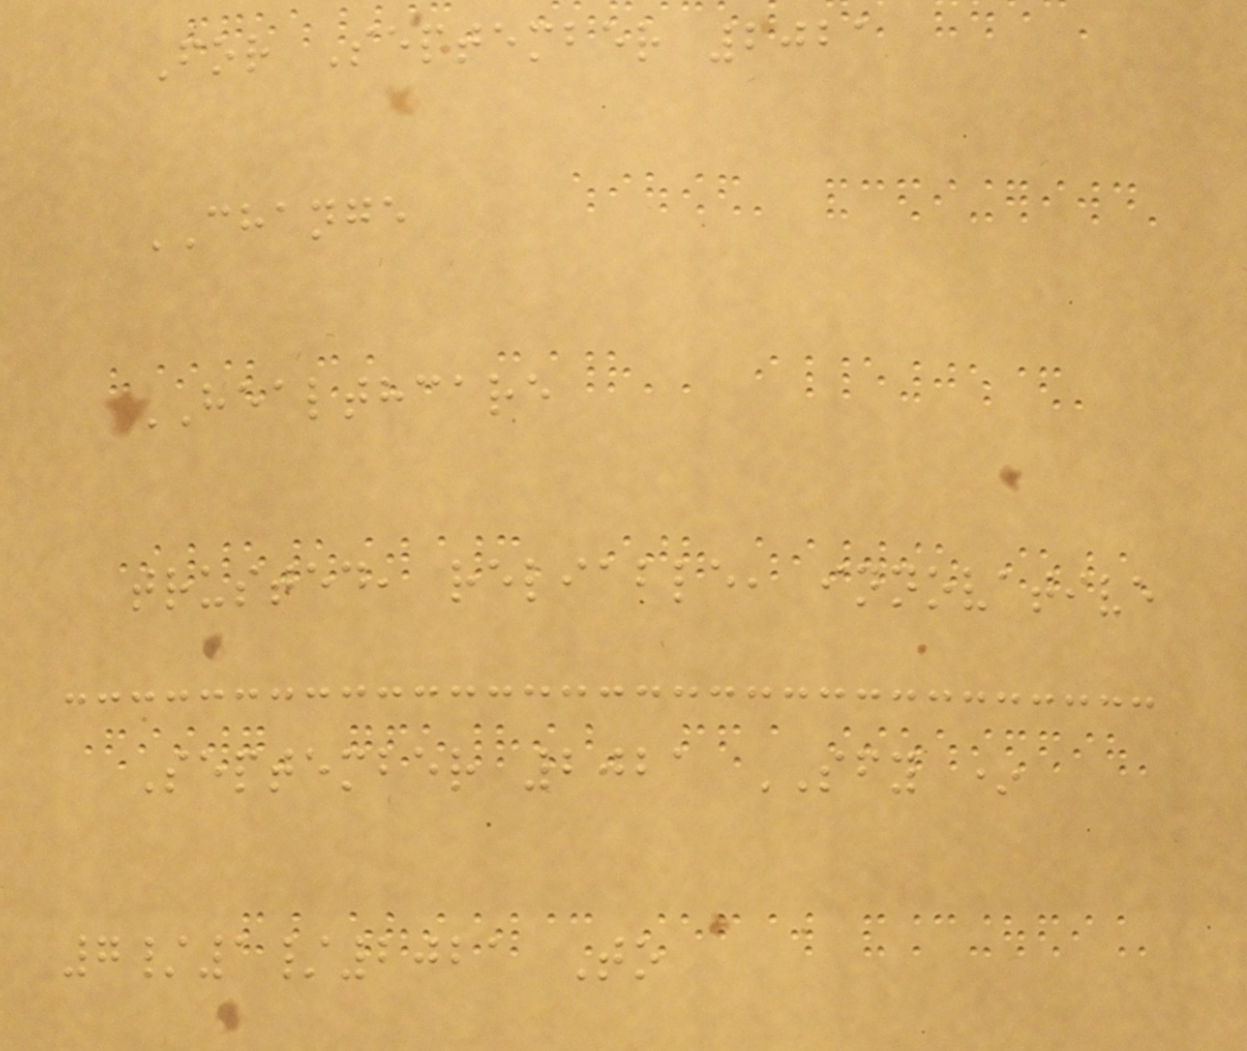For September 2021
CHANGE
HEALTHCARE
trusted, reliable, innovative
September 2021 SFY *
7/1/2021 To
